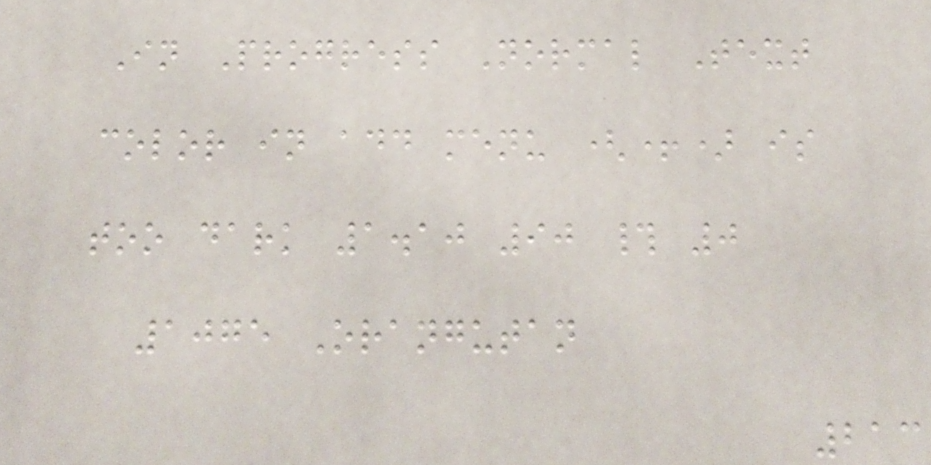In Progress Normal Text
color in add menu (+) is
too dark 1.10 90 # 0
1075 Orangutan
213
